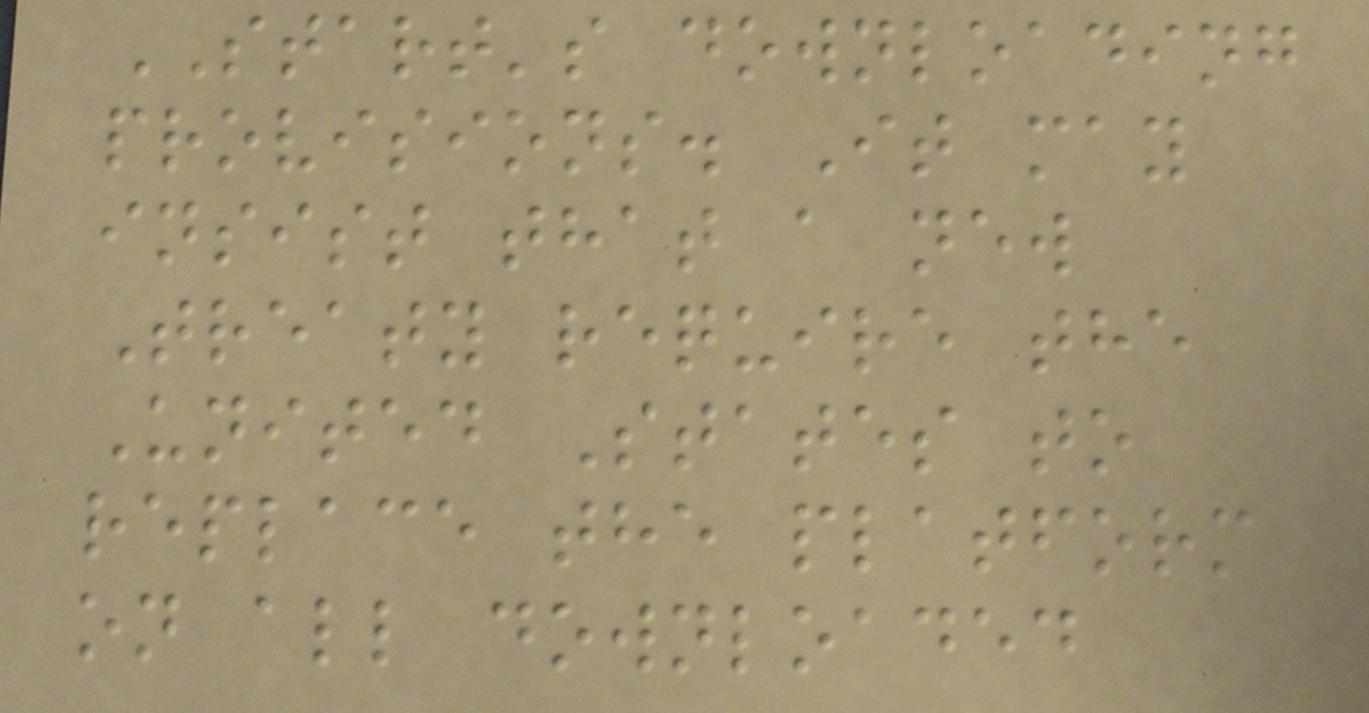START's downloading
provisions. It may
insist that a new
Treaty require the
United States to
replace the platform
on all downloaded
